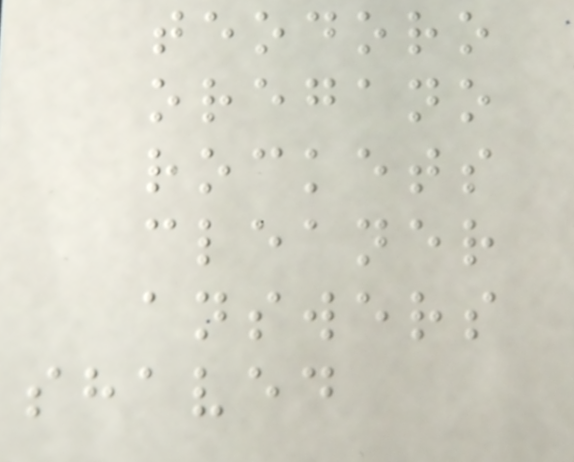teodoro
oregano
rockets
cleaner
answers
shaved
